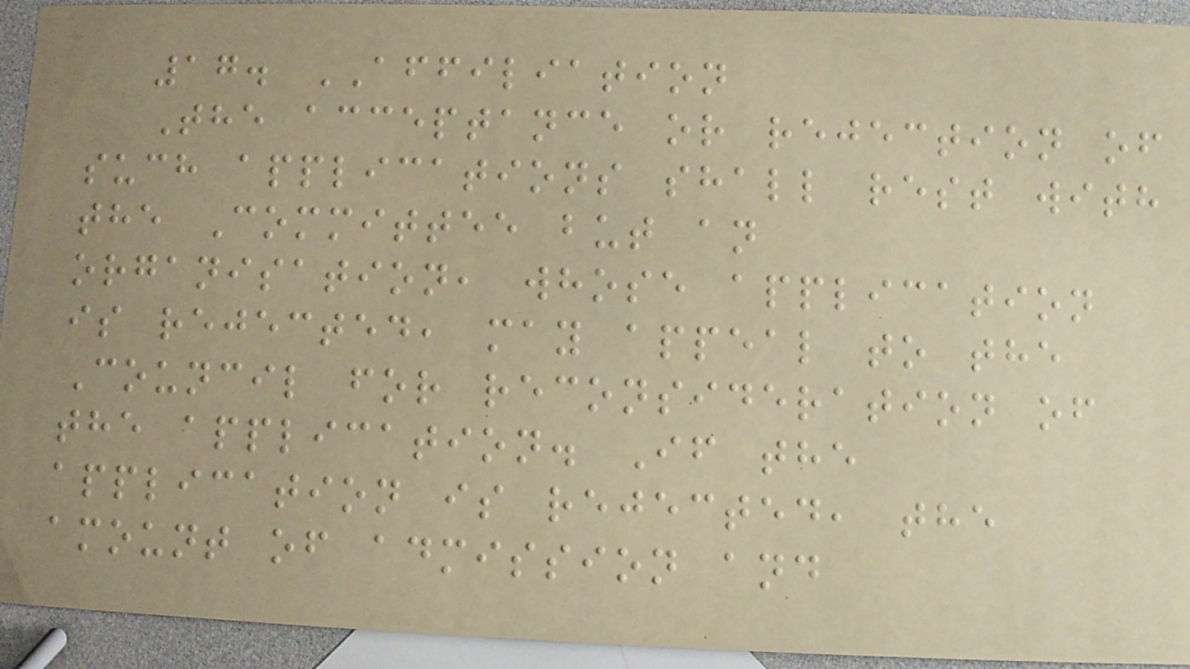17. AFFILIATION
The acceptance or rejection of
such applications shall rest with
the Committee but an
organisation, whose application
is rejected, may appeal to the
Council for reconsideration of
the application. If the
application is rejected, the
amount of admission and
